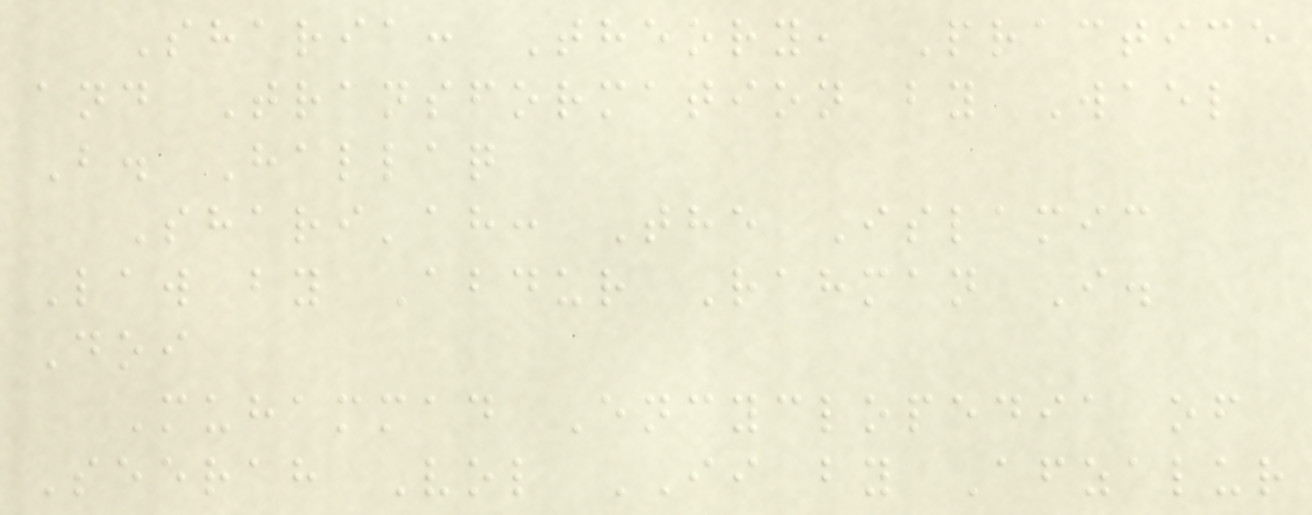Sharia: Theory, Practice
and Transformation by Wael
B. Hallaq
Shari'ah: The Islamic
Law by Abdur Rahman I.
Doi
Muhammad Encyclopedia of
Seerah Vol II by Afzalur
